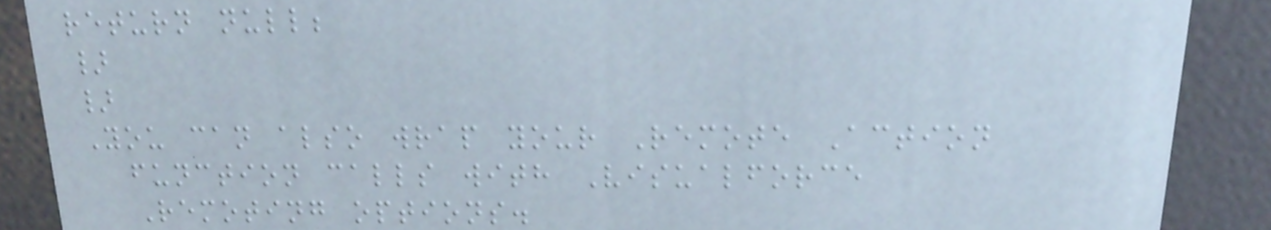return null;
}
}
You can also wrap your Remote Action
function calls with Visualforce
Remoting options.
